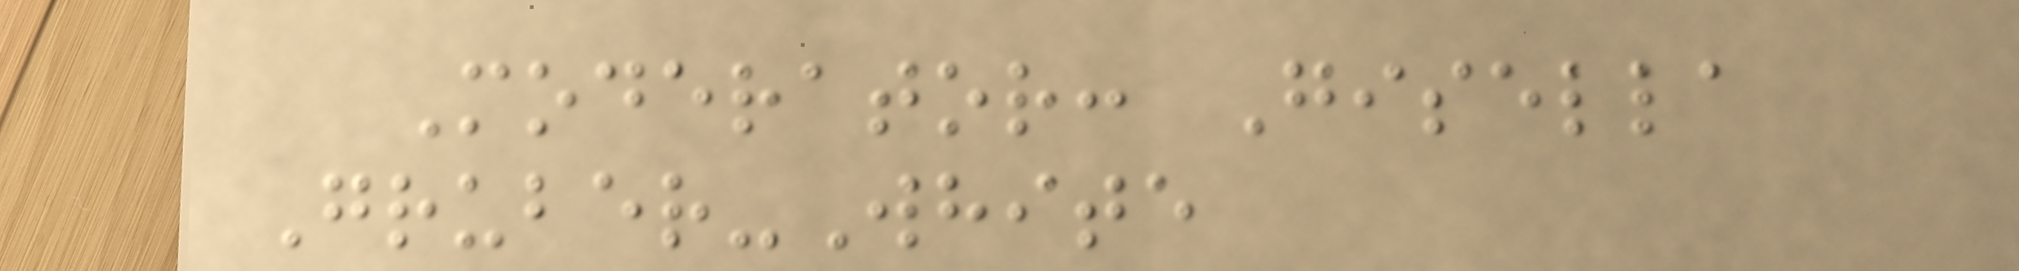Moderator: Gisella
Gruber-White
